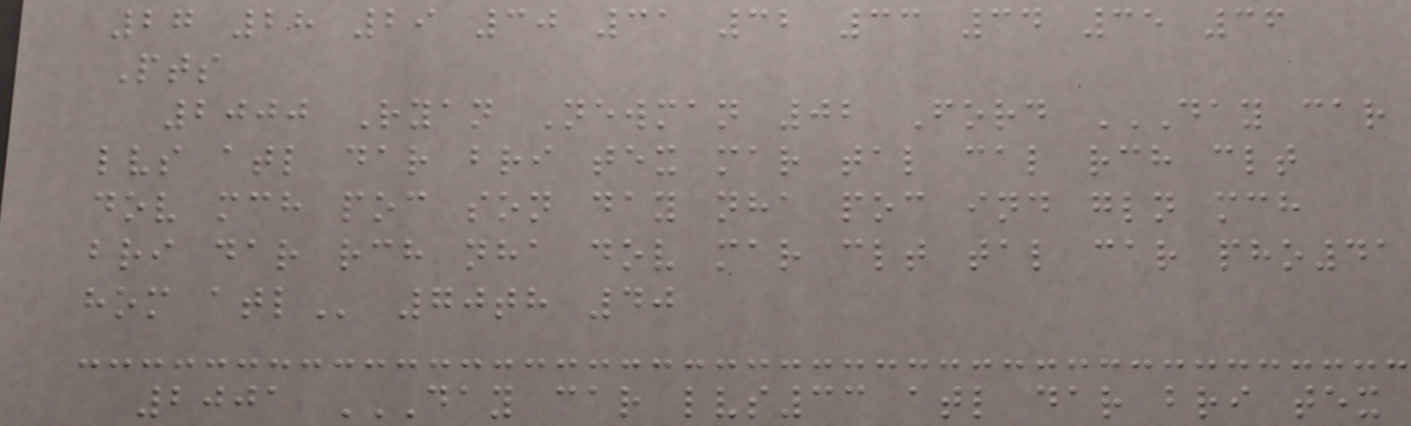27 28 29 30 31 32 33 34 35 36
Pts
2000 Ryan Newman 02 Ford DAY CAR
LVS ATL DAR BRI TEX MAR TAL CAL RCH CLT
DOV MCH POC SON DAY NHA POC IND GLN MCH
BRI DAR RCH NHA DOV MAR CLT TAL CAR PHO41
HOM ATL 70th 40
2001 DAY CAR LVS33 ATL DAR BRI TEX
